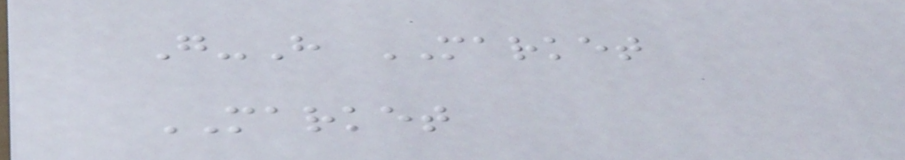G-H MARKET
MARKET
